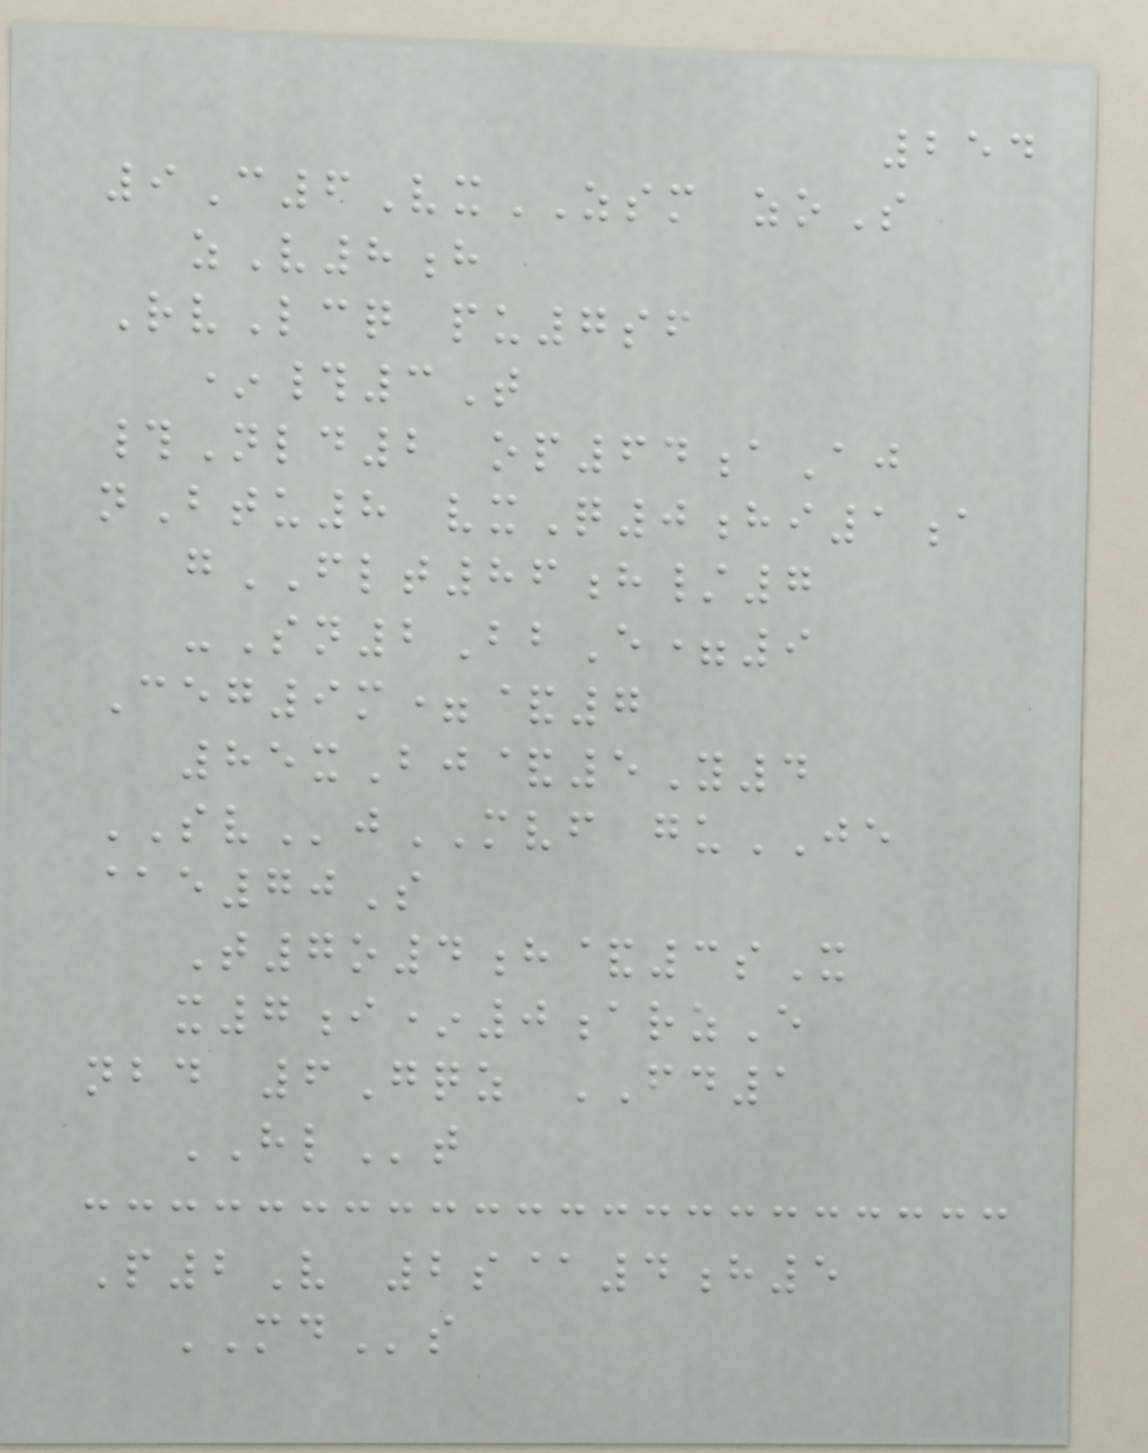254
9C6VxZSM zoS
zV8h
RvLcq pu7sf
*#3T
#Nld2 op64aAj
nBtu8 vxQ0hi1a
gFLT86h/7
-Sn2BbE=9
Ceg9m=&7
85xBj&5Y4
SVjMVF guJE
@e70S
T7o4h&3sX
x7i*0arzE
nbd 6Gqz FD1
HLt
P2V 2s@4h5
MDs
